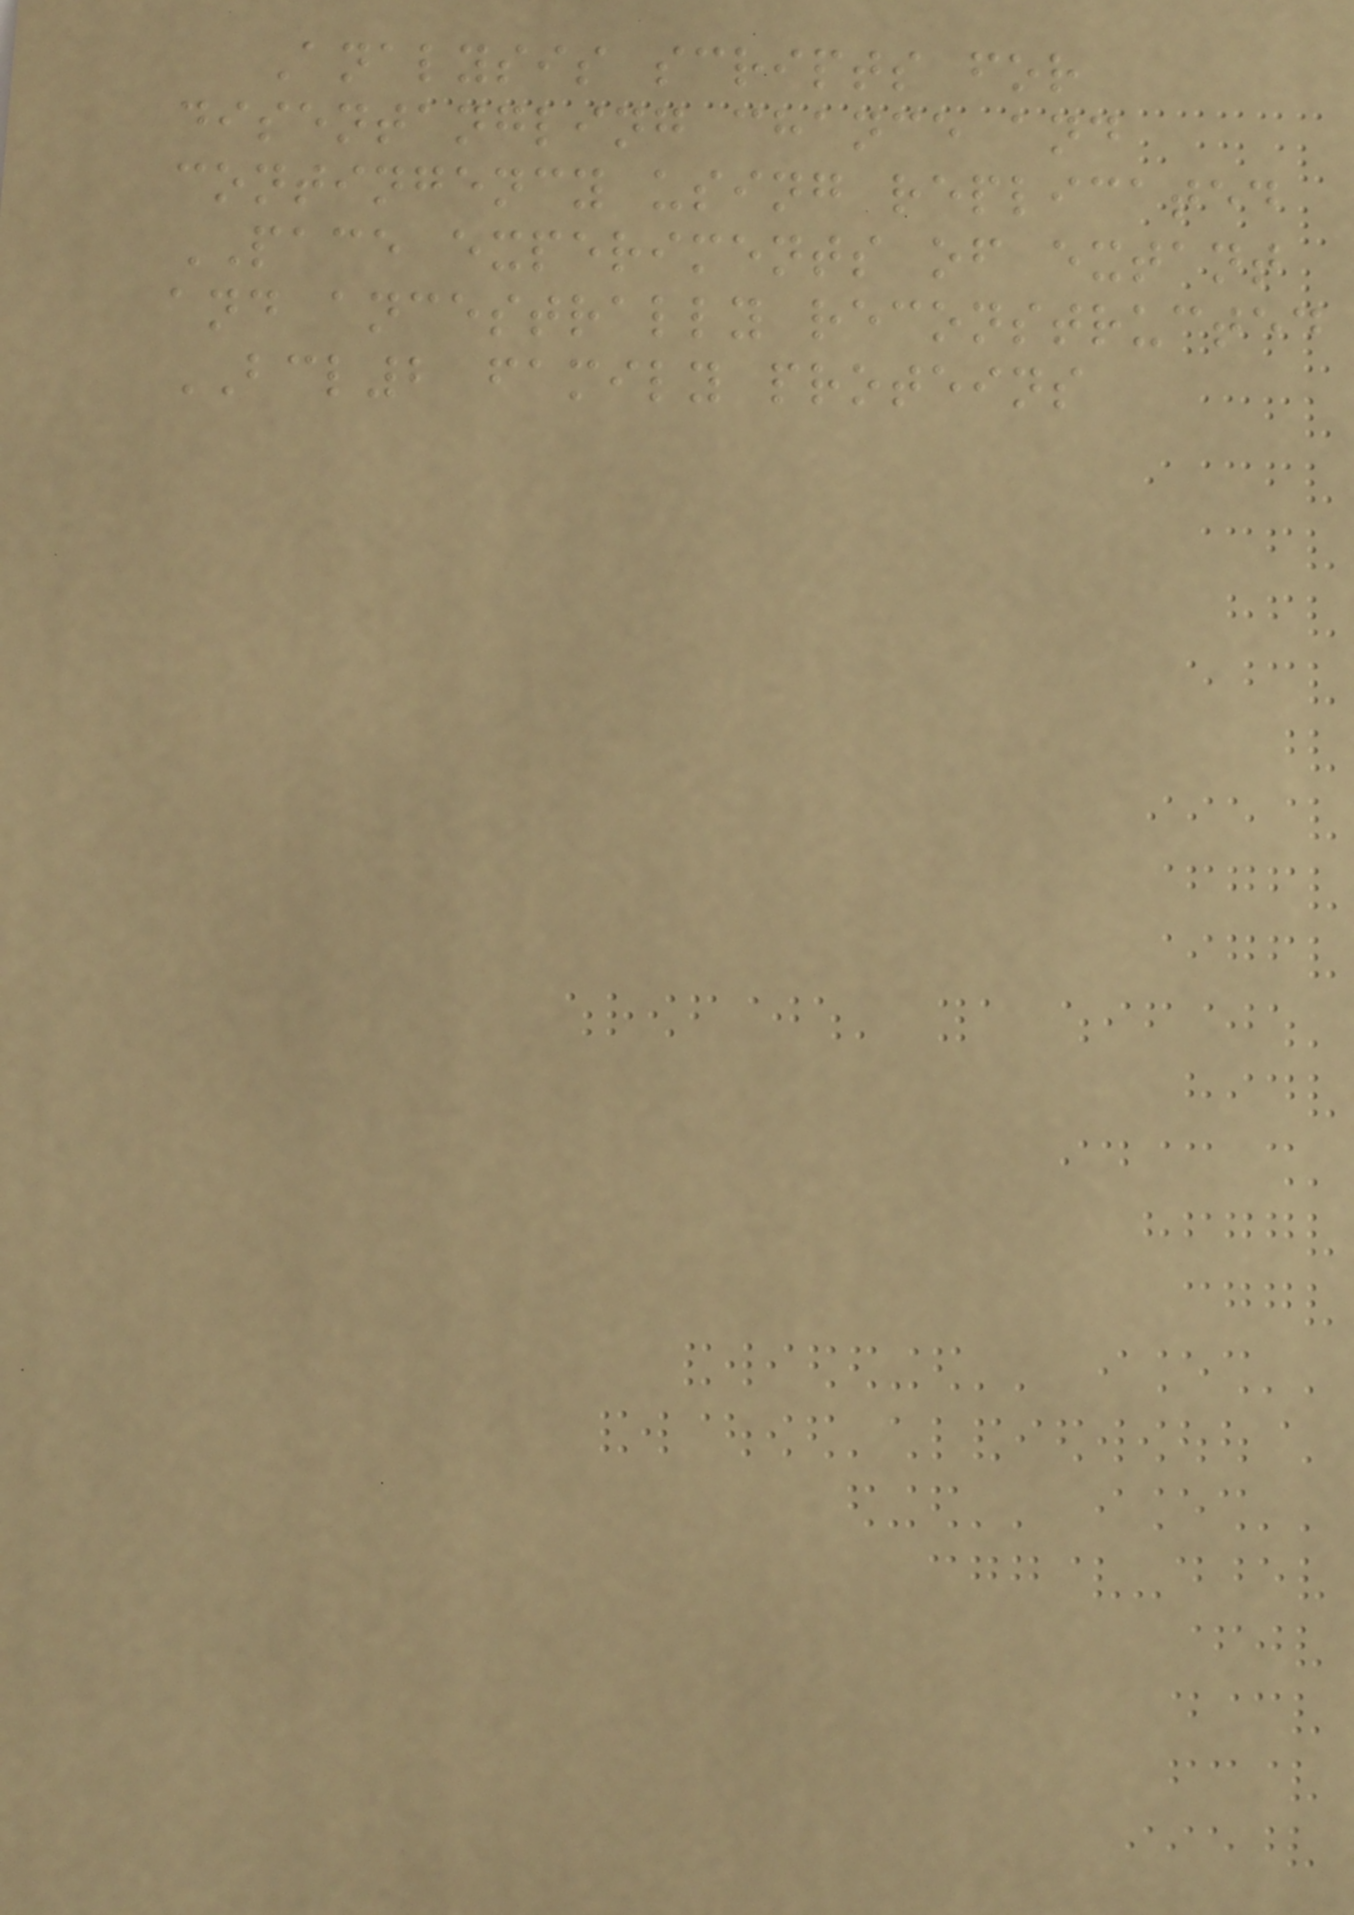Analysis scripts for
disentangling chance and
contingency using replicated
PACE experiments of extant
and ancestrally reconstructed
BCL2 family proteins
